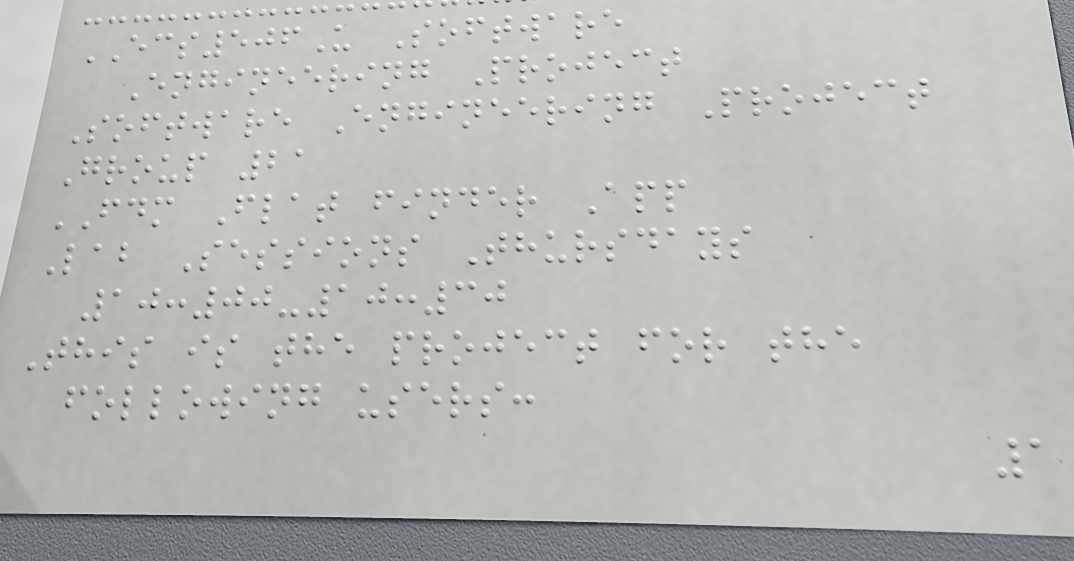ECS506U Software
Engineering Project
Software Engineering Project
Group 21
FDM Flat finder App
Lab Sessions Thursdays
10:00-10:30
This is the project for the
following users:
1
